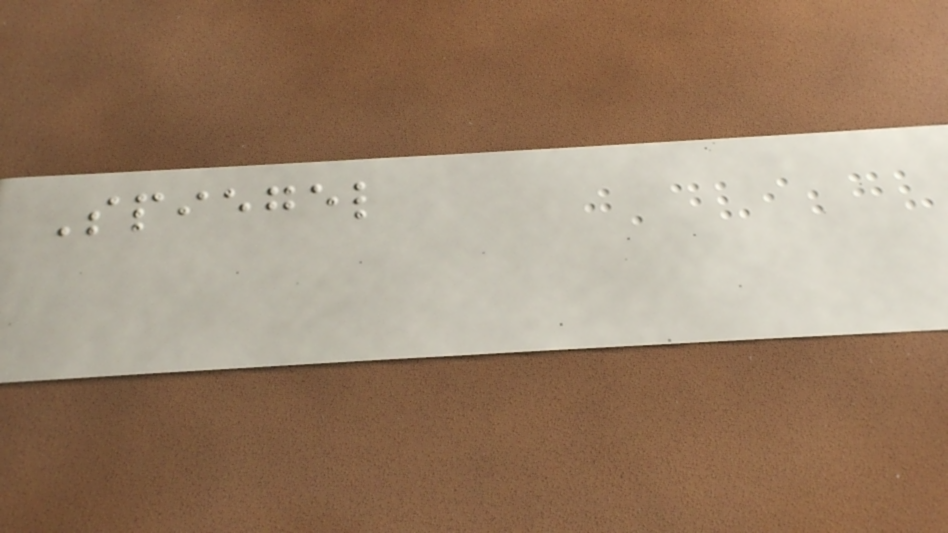Spiegel
